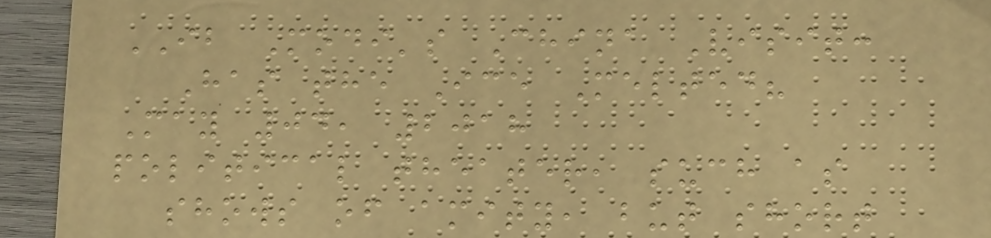IB Modi's China Visit:
Has the Ice Melted?
May 04, 2018
political theater, such as
shows of amity, but short
